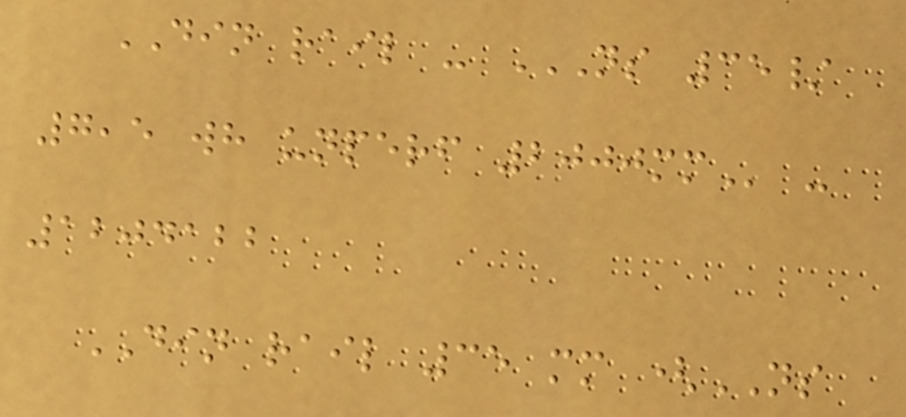DIN rail - NS 35/
7,5 WH UNPERF 2000MM -
1204122
DIN rail 35 mm (NS
